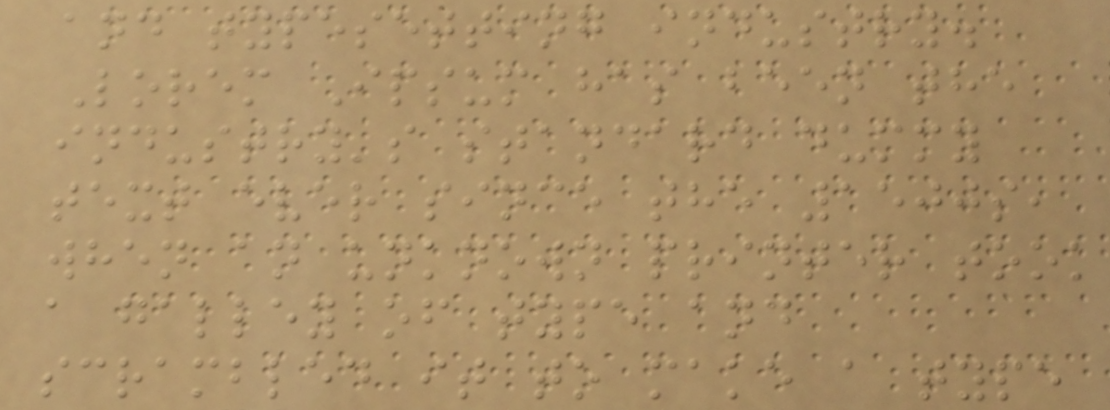and typesetting industry.
Lorem Ipsum has been the
industry's standard dummy
text ever since the 1500s,
when an unknown printer took
a galley of type and
scrambled it to make a type
